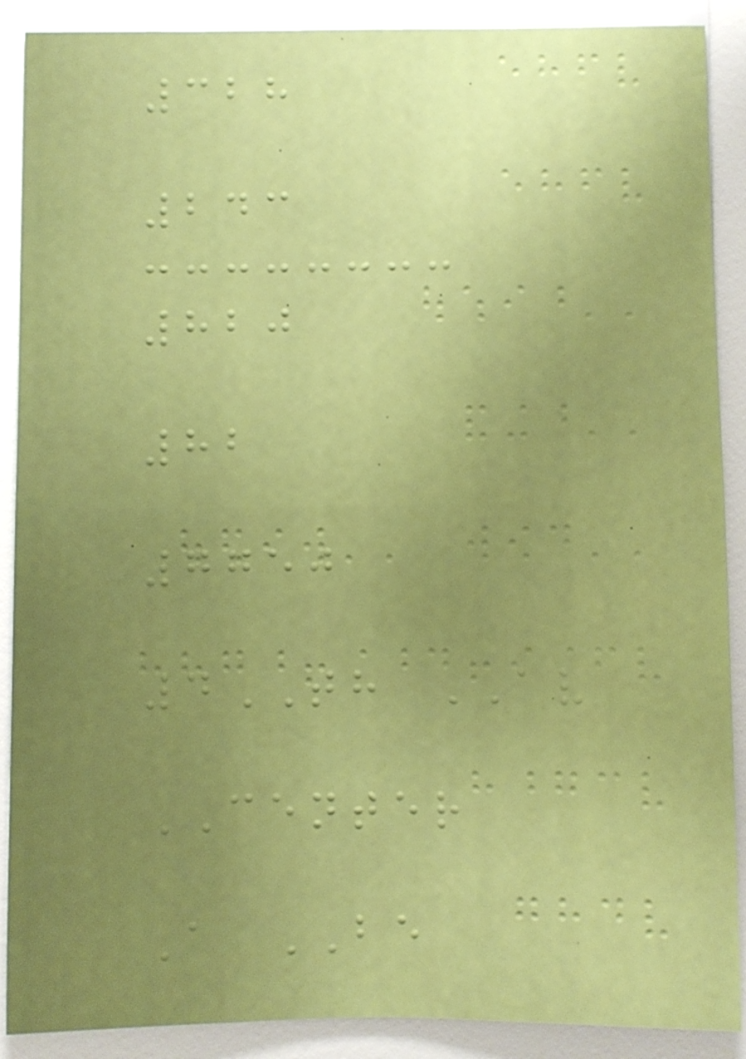328
243
820
82
7750
4TH AV
CENTER
A BE
